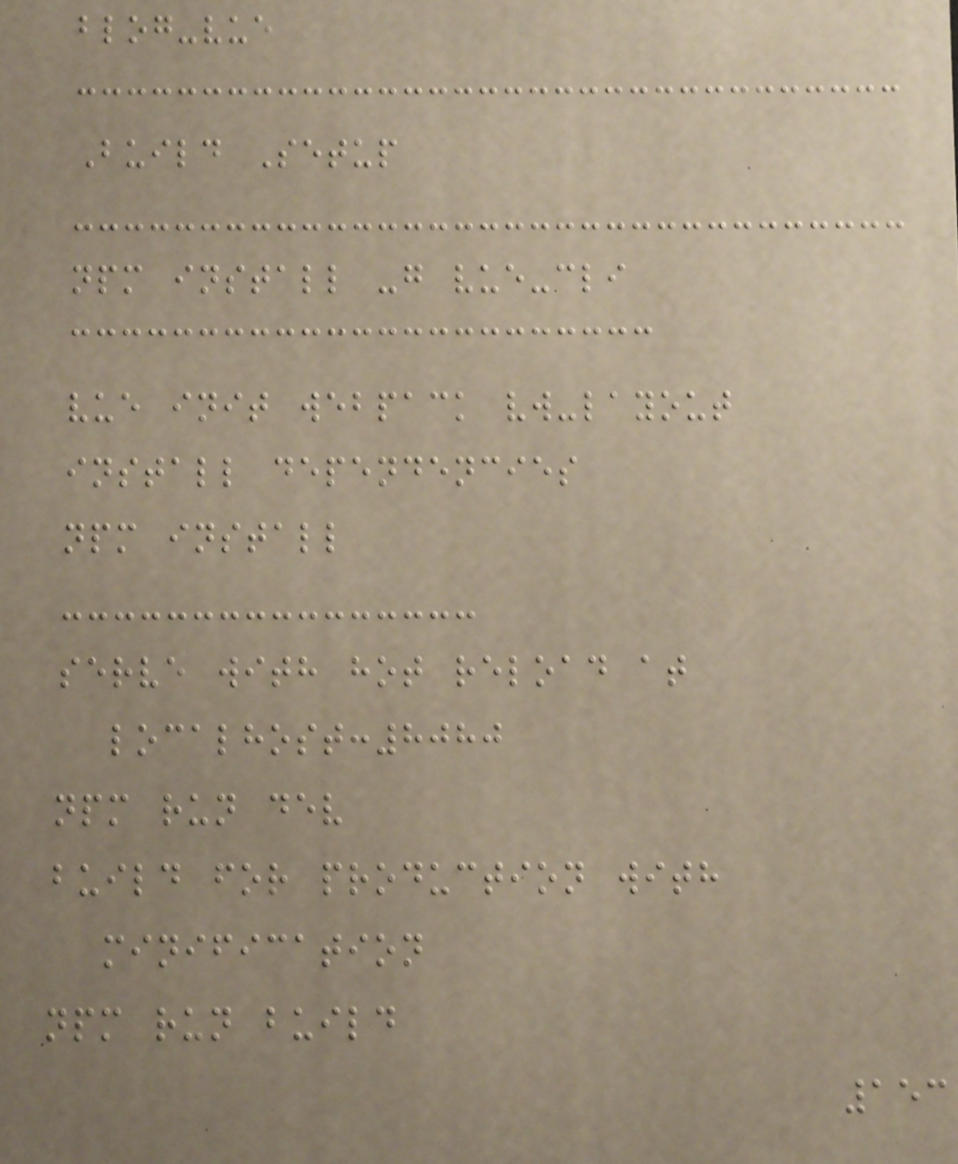blog-vue
Build Setup
npm install -g vue-cli
vue init webpack vw-layout
install dependencies
npm install
serve with hot reload at
localhost:8080
npm run dev
build for production with
minification
npm run build
153
